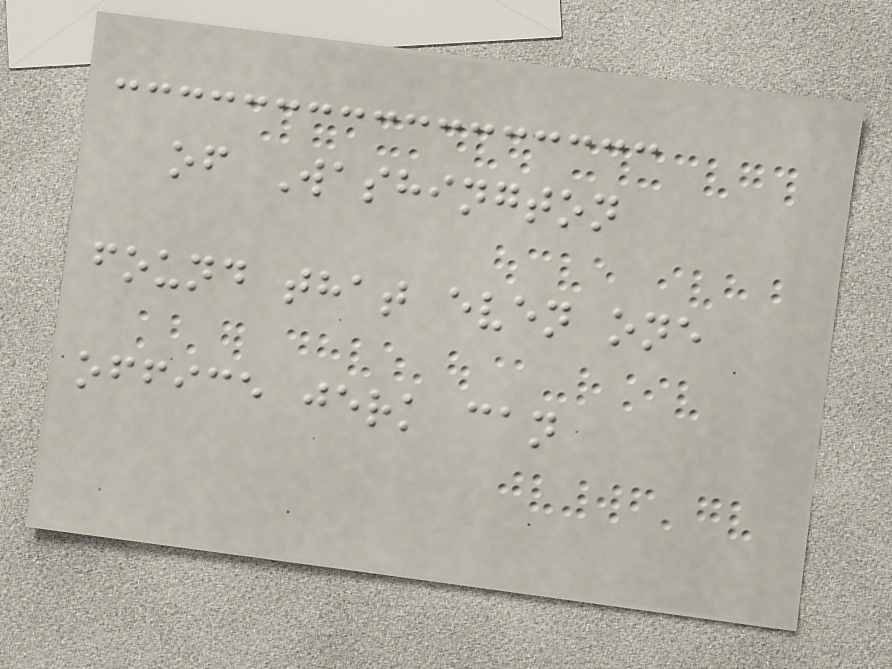of Washington
found that even one
office jerk can
